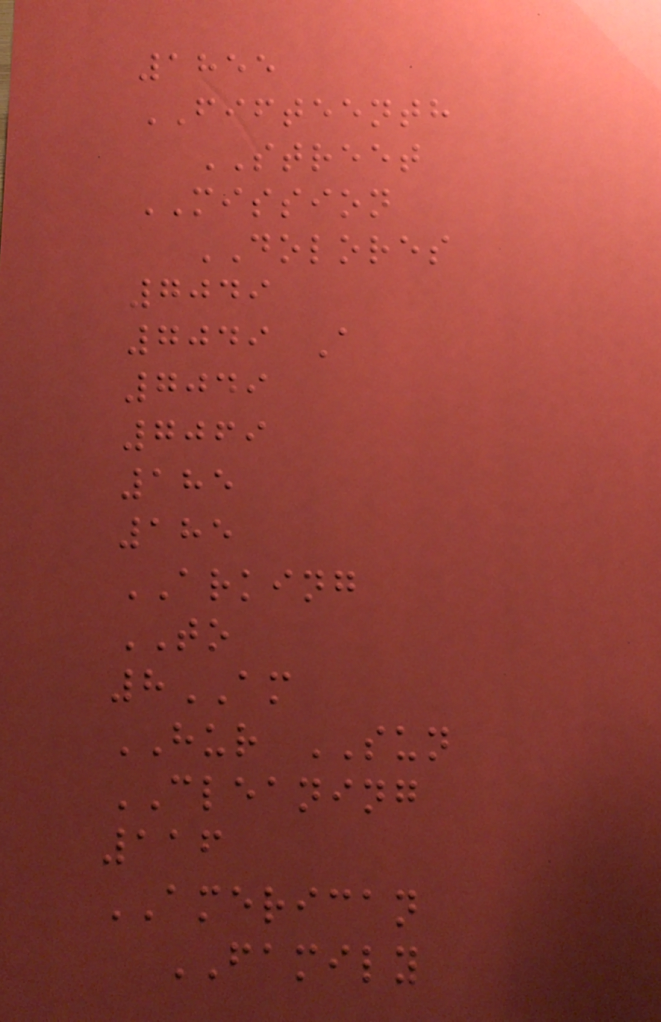1855
FIFTEENTH
STREET
MISSION
DOLORES
7049
7049 A
7049
7069
185
185
ARKING
TO
8AM
HUR SUN
CLEANING
116
AMERICAN
FAMILY
